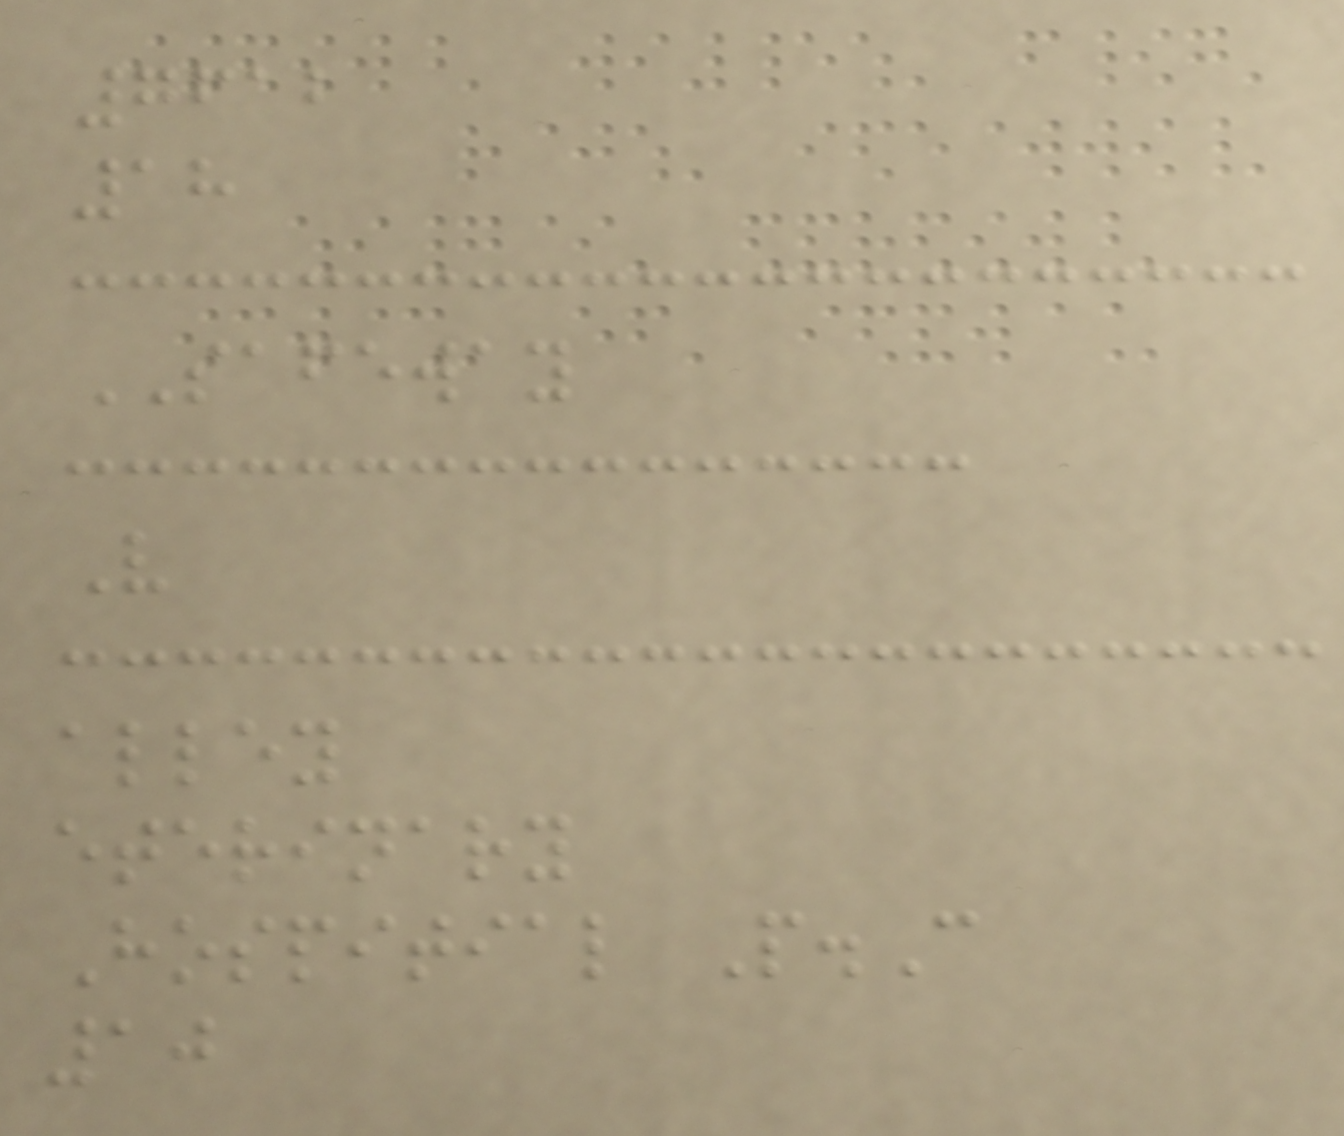7612
18
SAFEWAY
V
alley
eterinary
Hospitial P.C
10
